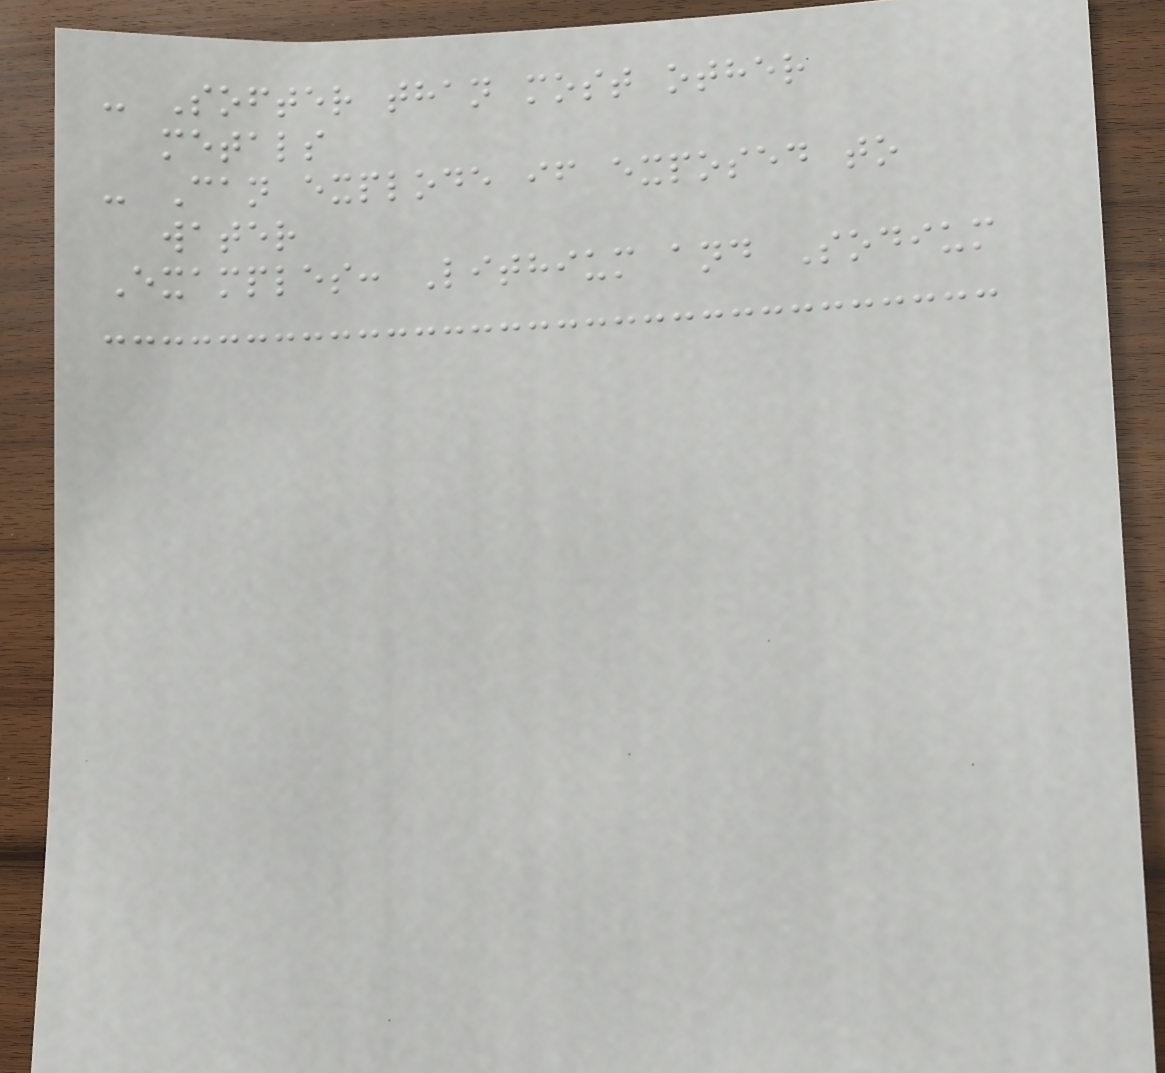- Softer than most other
metals
- Can explode if exposed to
water
Examples: Lithium and Sodium
